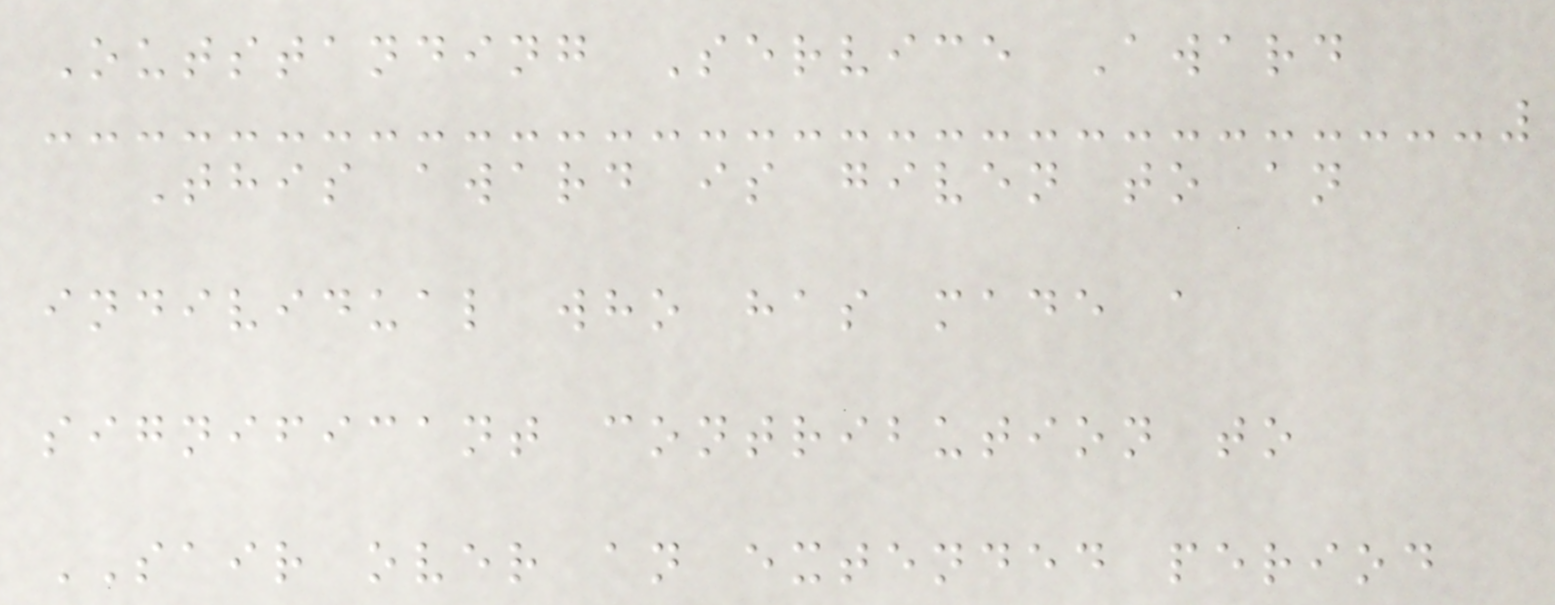Outstanding Service Award
This award is given to an
individual who has made a
significant contribution to
SAIR over an extended period
